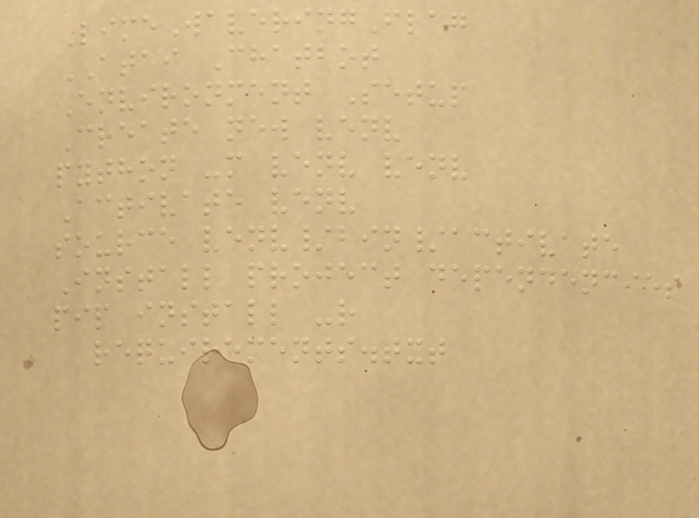LimeWaveringFlag
ATAI Chatbot
Environment Setup
Create new venv
python -m venv venv
Activate venv
source venv/bin/activate
Install project dependencies
pip install -r
requirements.txt
